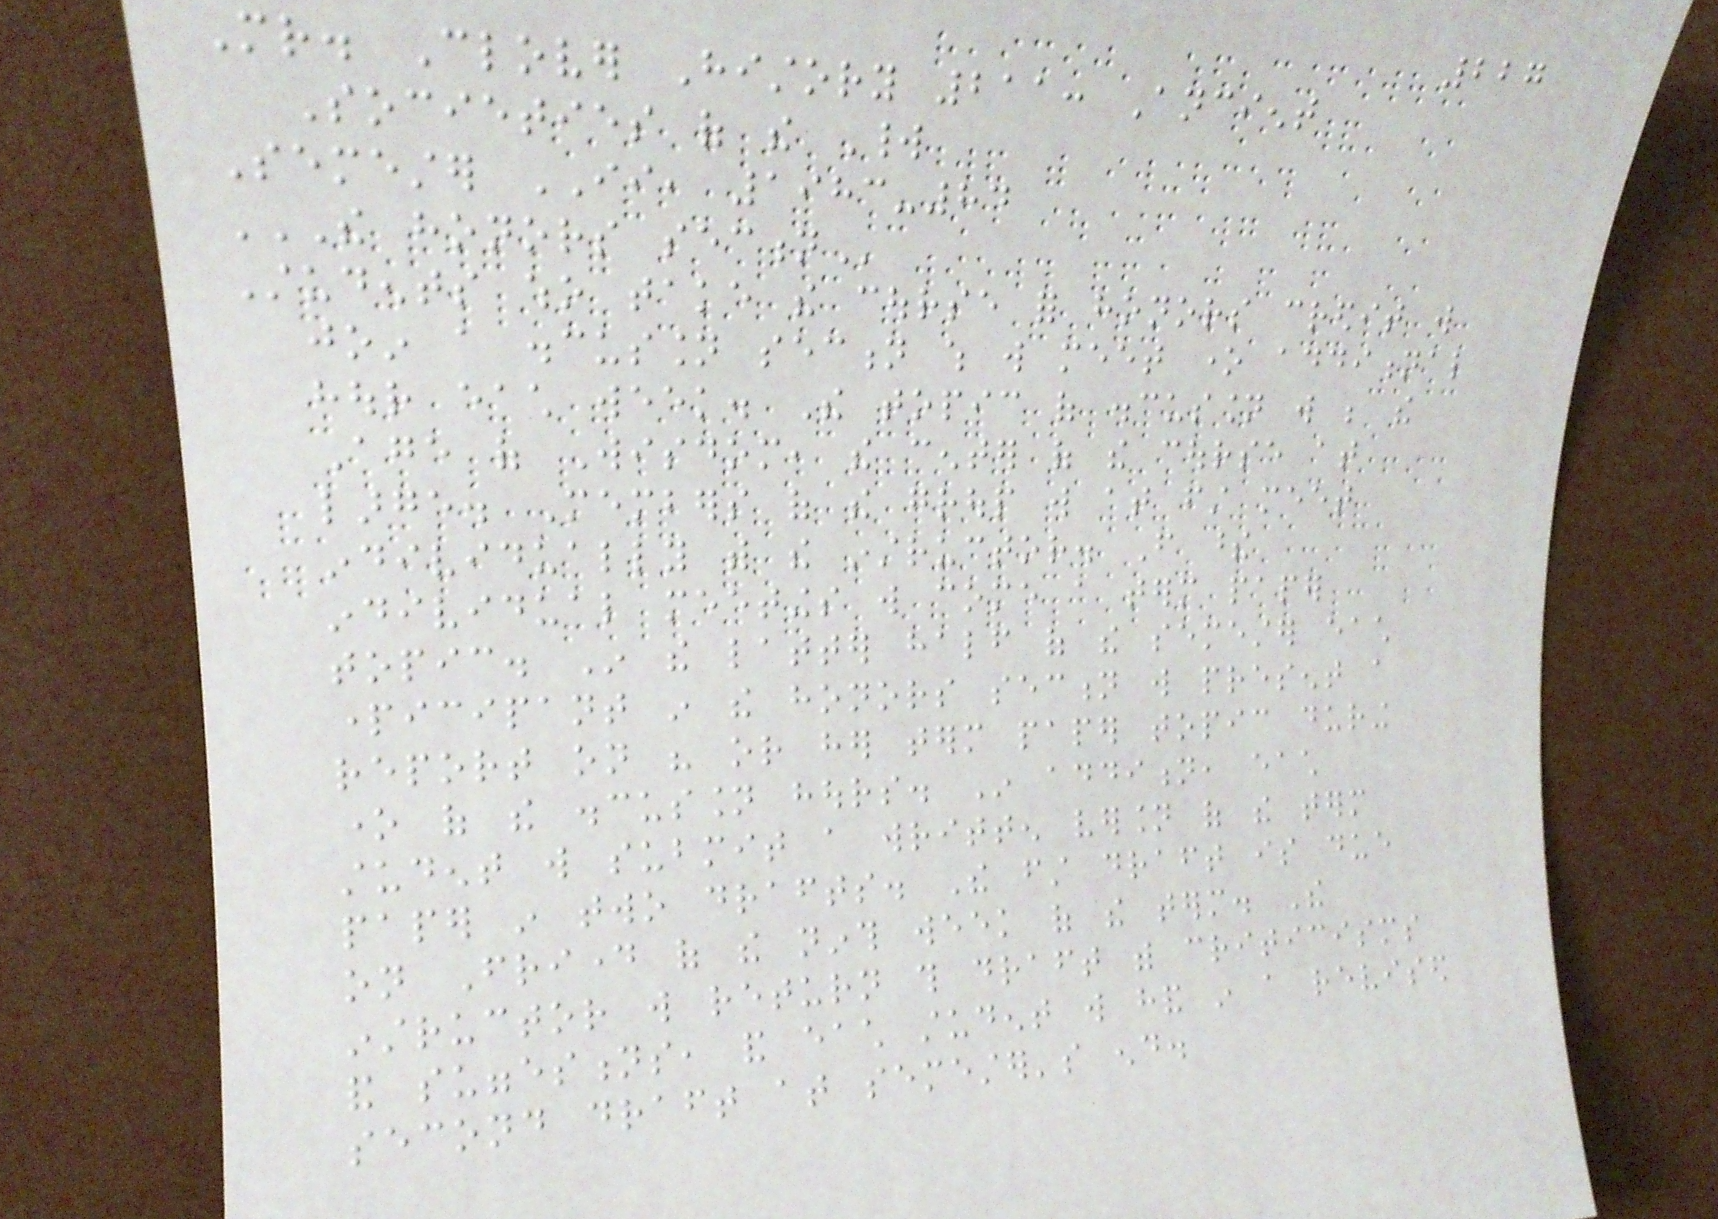227
Mr. Clover History 211: Ancient
Societies of the World
Semester II, 1983-84
THE HONORS SECTION
Students who take the course for honors credit will
join a discussion section which will meet one additional
hour each week. The topic of discussion will be the
Age of Wisdom, the center of the course at
large. Members of the group will at first meet
individually with the instructor. From these
individual meetings will come a term paper
topic. In the latter half of the semester each
participant in the honors section will present a
report on his or her term paper topic during
one of the discussion hours. In addition, each
student will submit a written version of the term
paper in two drafts. The first draft is due
on Friday of the ninth week of the term. The
instructor will return this draft with criticisms
and suggestions, and each student will hand in a revised
second draft at semester's end.
